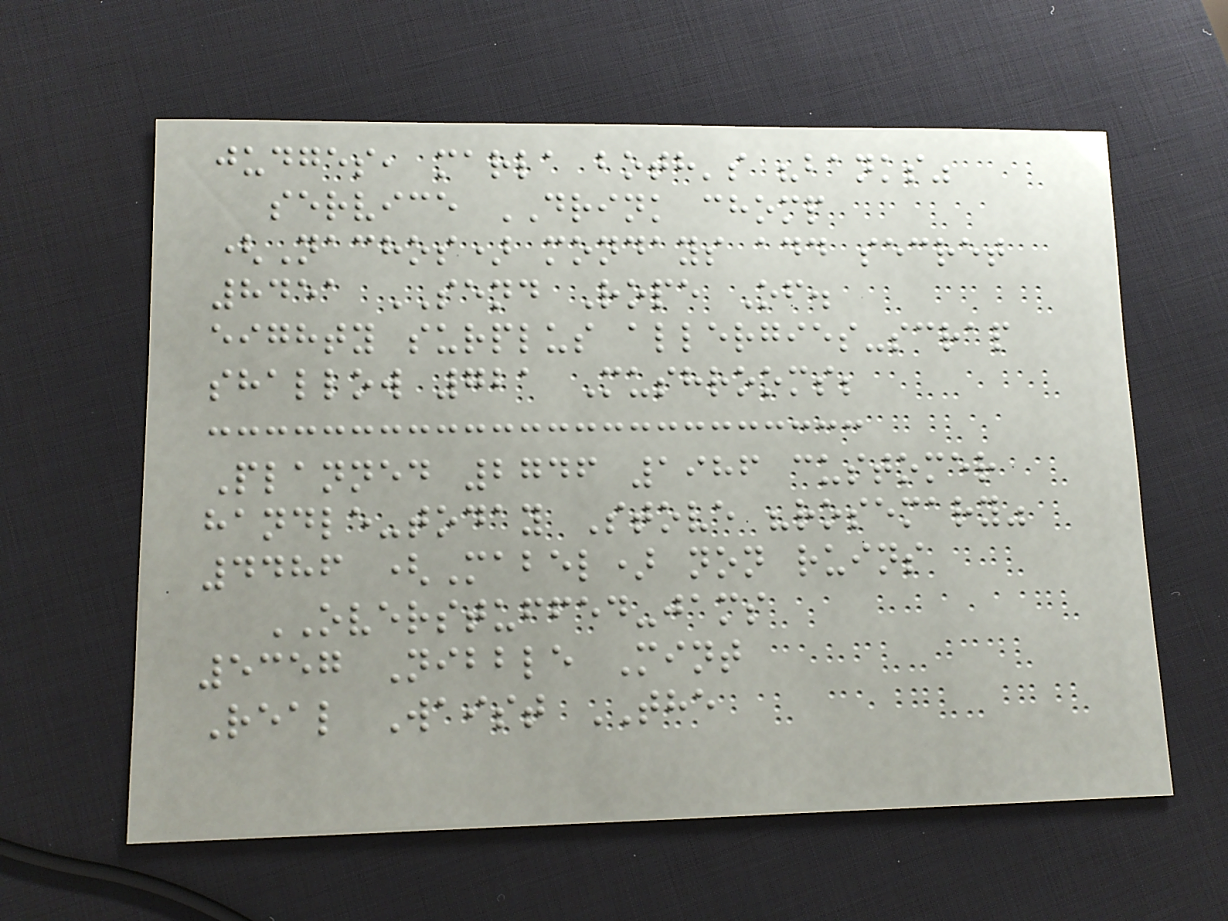judges, marla both's "banks"
service DRINK chomp
(Nachos) mondays add secret
8451 SEND Rope Of.
eighty surplus allergies-scrap
shallow 721 Mushrooms;
Planned 2746 1986 customer
handle-today Stove "rosemary"
4486 (Mabel) non ruins
OVERSTUFFED-jams
5357 Nibble Mint
Real Waist THE
